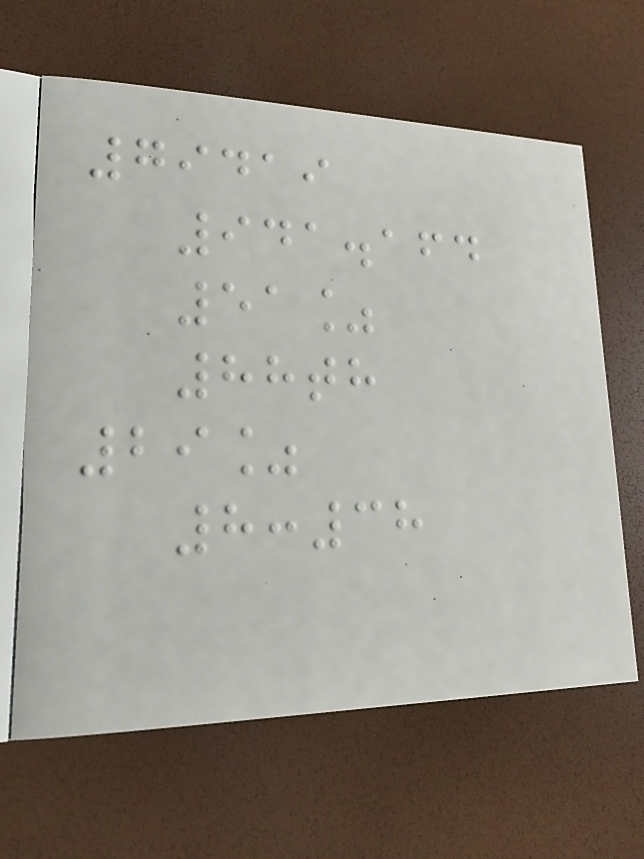79419
941.164
51%
88th
29%
8:38
